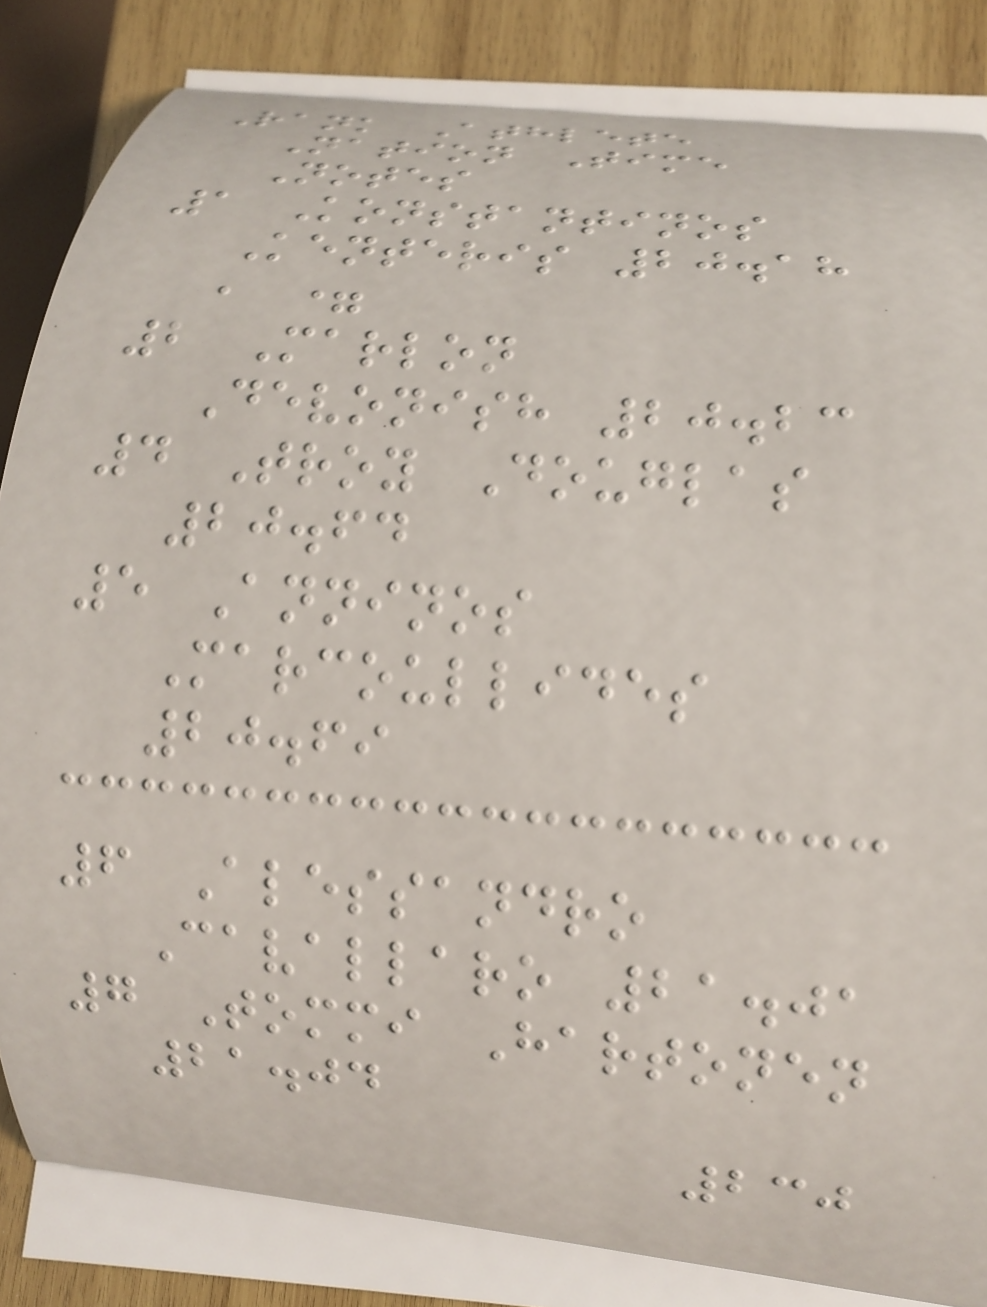Rank Athlete
Nation Time
Notes
1 Konstantinos
Kenteris 20.18
, =
2 Marlon
Devonish 20.23
4 Troy Douglas
20.64
5 Anninos
Marcoullides
20.69
6 Alessandro
Cavallaro 21.01
7 Tommi Hartonen
21.04
230
